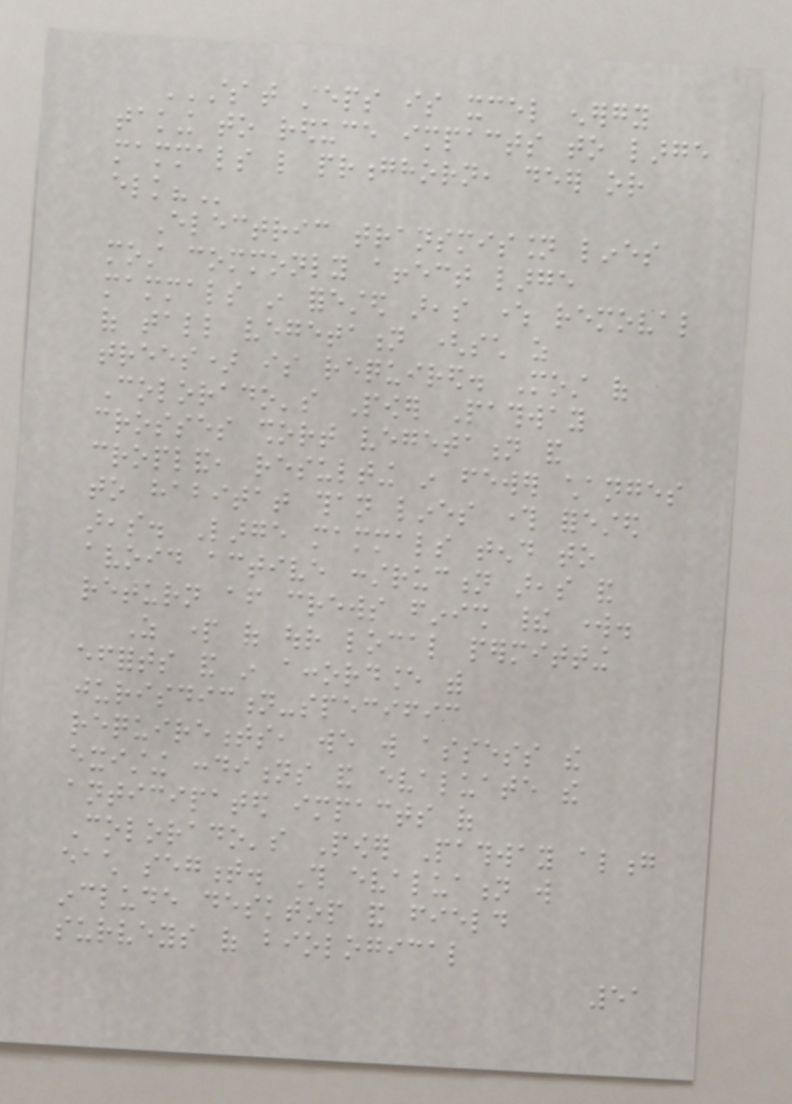WHAT STEPS IS XCEL ENERGY
TAKING TO REDUCE IMPACTS TO LARGE
MAMMALS LIKE PRONGHORN, DEER OR
ELK?
Electric transmission lines
most commonly affect large
mammals in forested areas where removal
of tall vegetation (such as
trees) is required. Most of
Colorado's Power Pathway
crosses short vegetation and
cropland, resulting in fewer changes
to habitat than lines through forested
areas. Large mammals tend to
avoid active construction areas and
return after crews finish their work.
As part of our local permitting
efforts and in accordance with
jurisdiction-specific
requirements, we will assess the
existing conditions and evaluate the
anticipated impacts of
Colorado's Power Pathway along
each segment. This evaluation will
include desktop and field
surveys of biological
51
